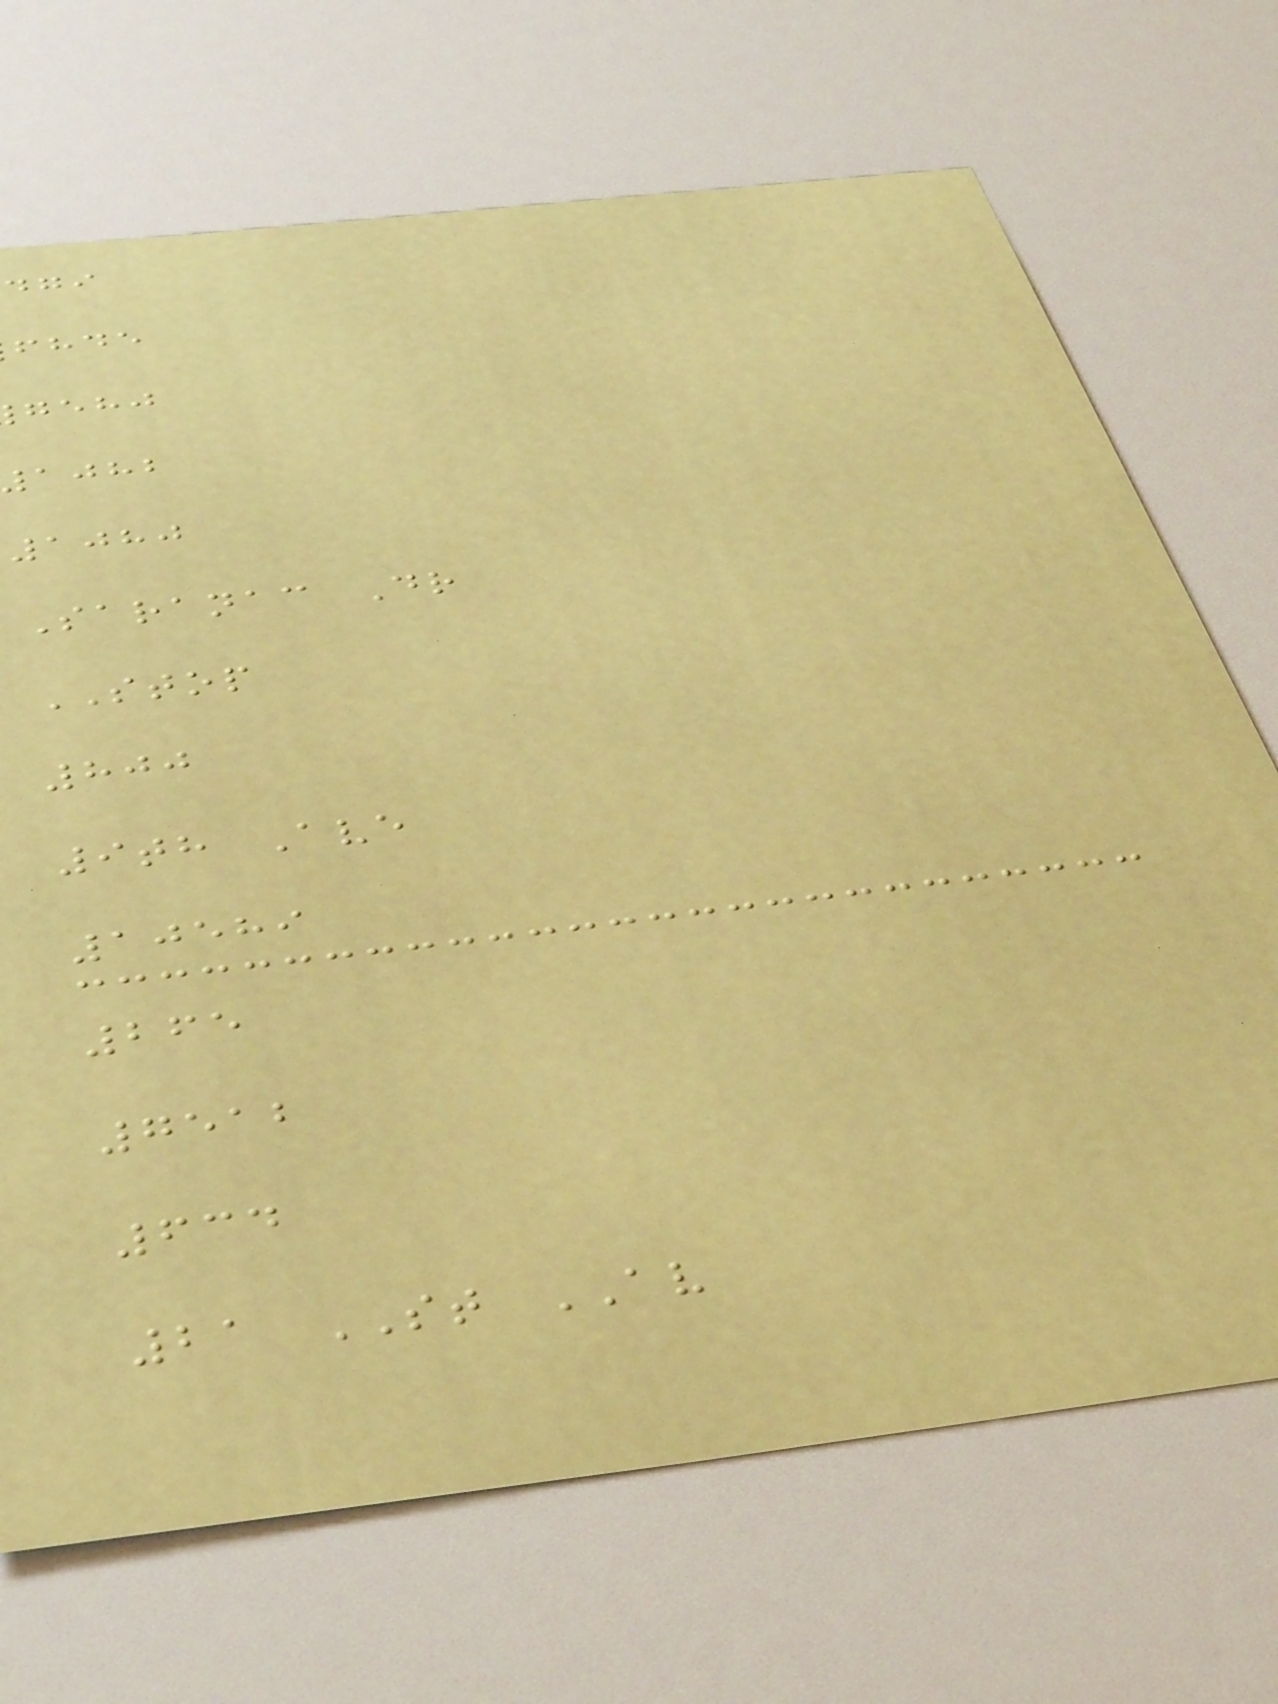fhde
gehj
ajhb
1080
Saranac Dr
STOP
800
9th Ave
10589
265
7512
634
21 ST AV
